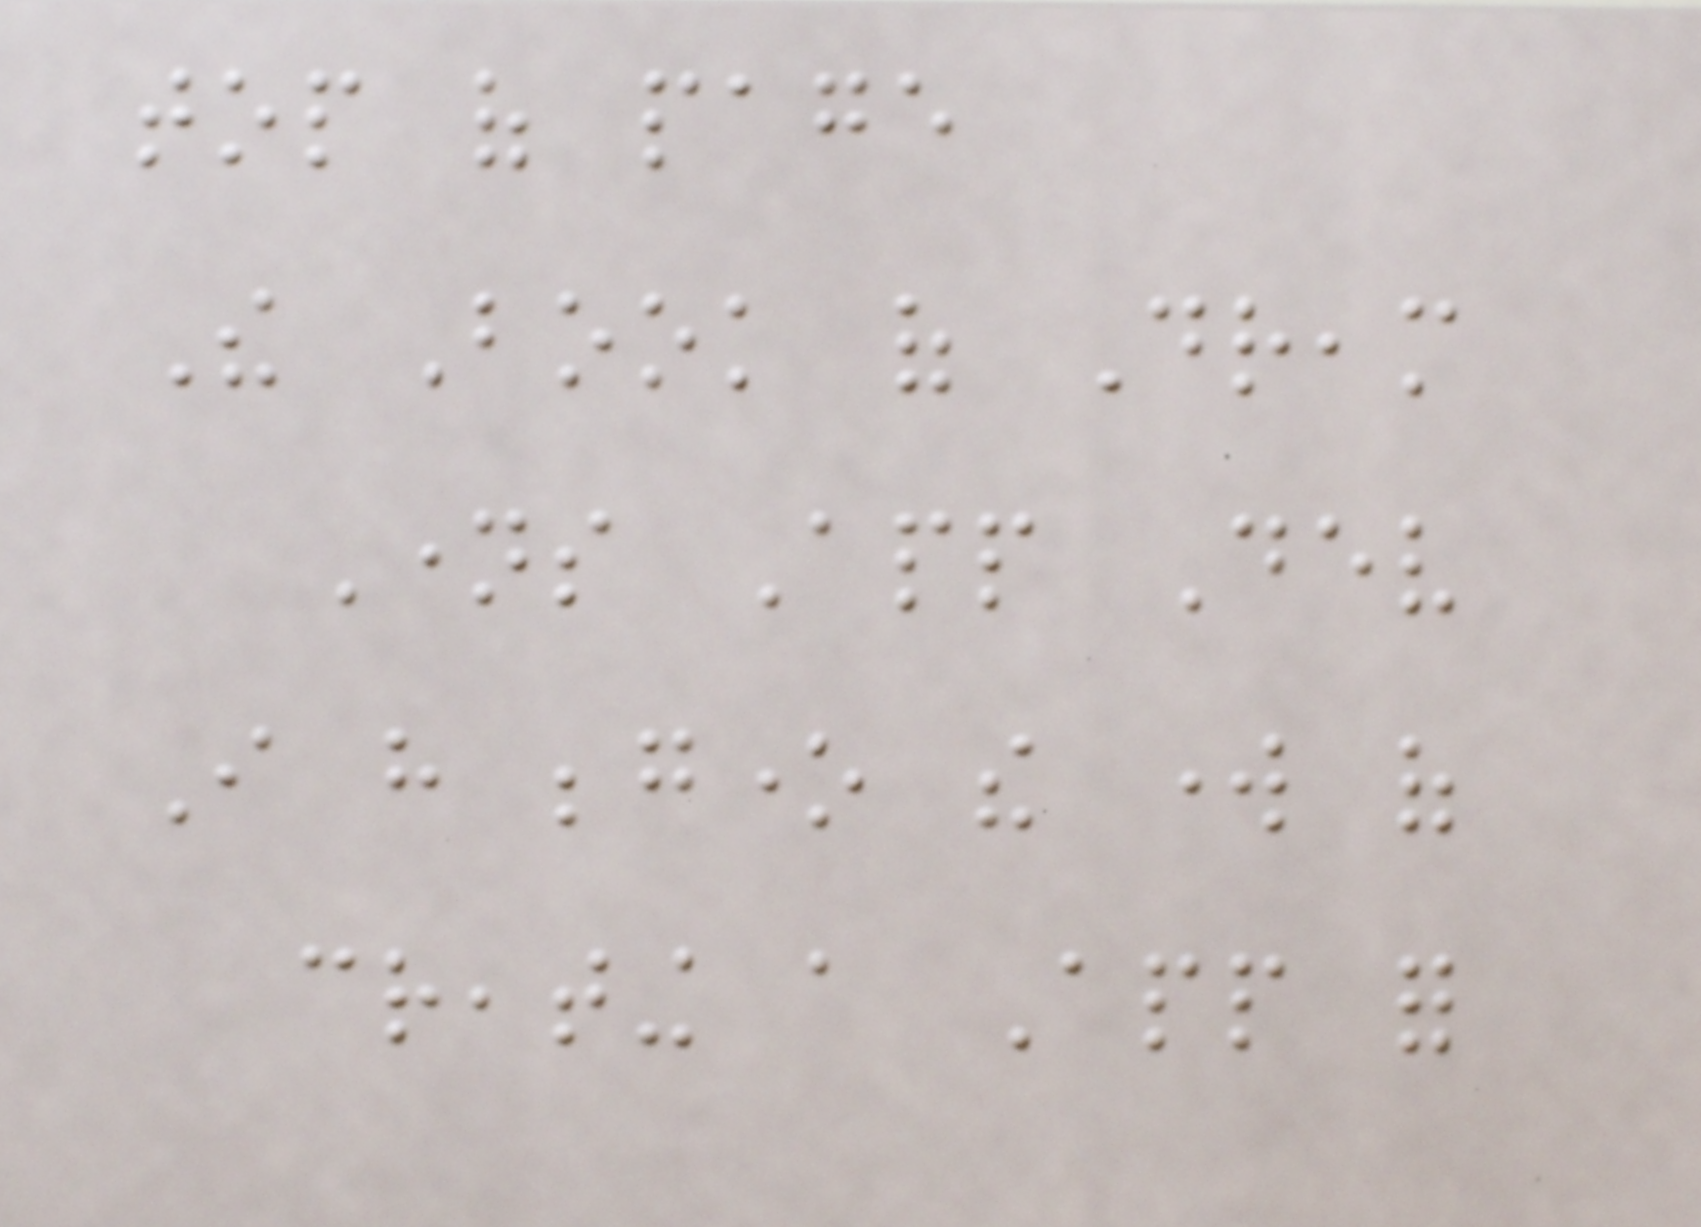top of page
The Book of Dream
Names App Dev
I have begone the work of
creating a App for
